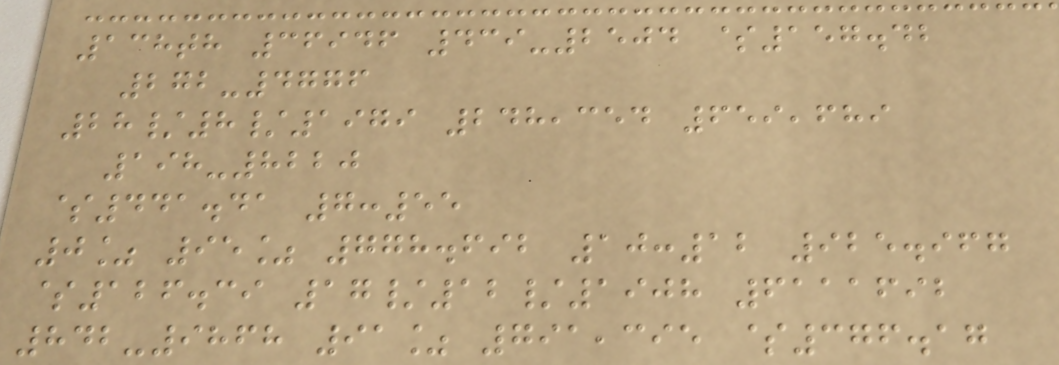138th 36946 439-2504 $157.42
272-4776
28/8/1979 248,354 659,689
198-8220
$441.41 7:55
0% 95% 778.692 10:12 925.967
$126.39 17/12/1908 6111692
842-9868 91% 791,395 $376.17
